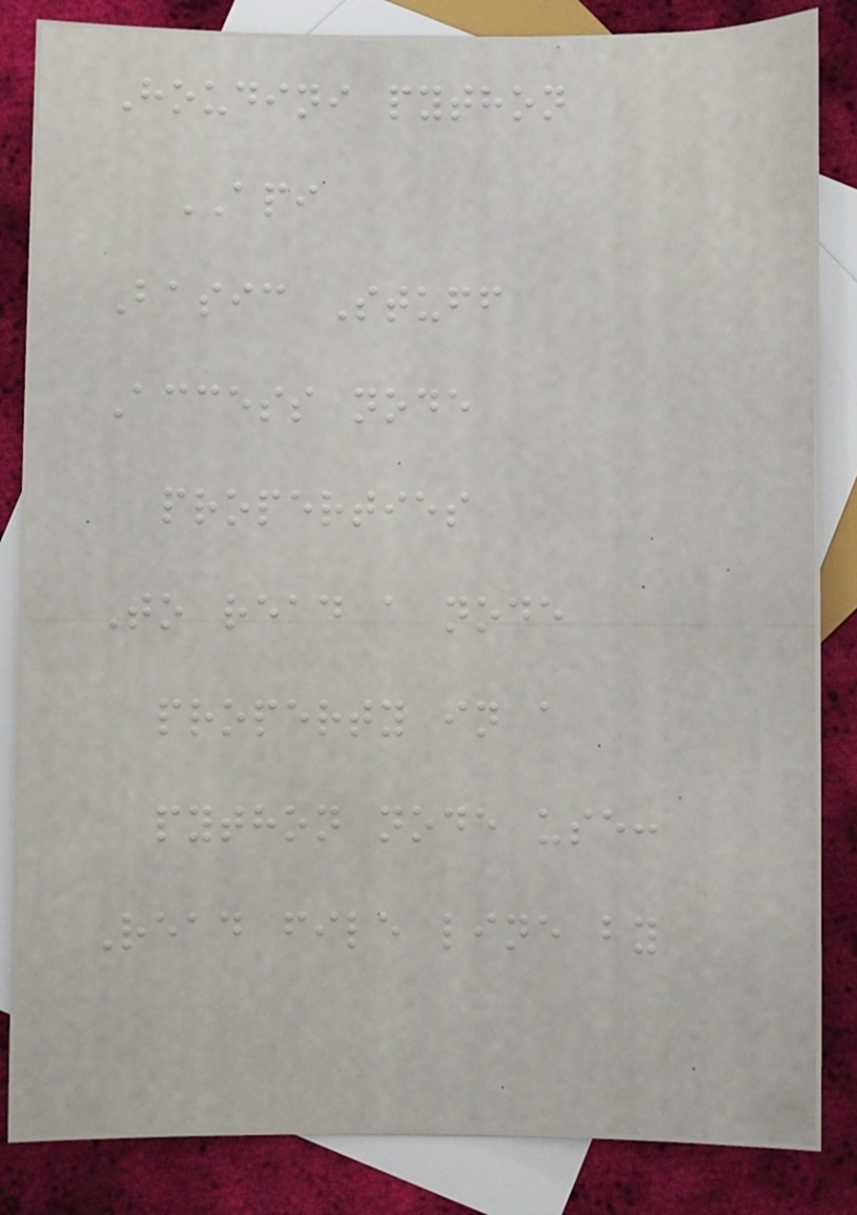Houdini python
API
Basic Stuff
Access node
properties
To read a node
property in a
python node use:
Read file line by
